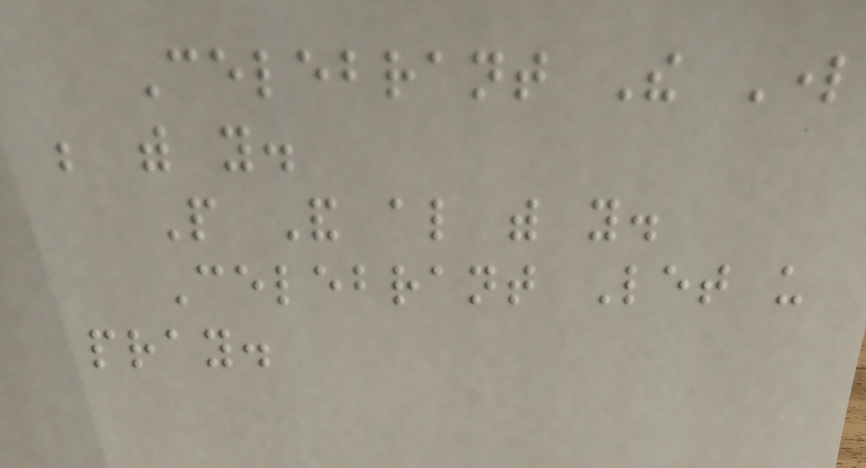Celebrant The Lord
be with you.
People And also with you.
Celebrant Let us
pray.
